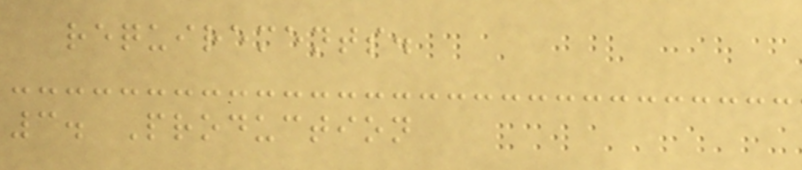requirements.
3. Production
